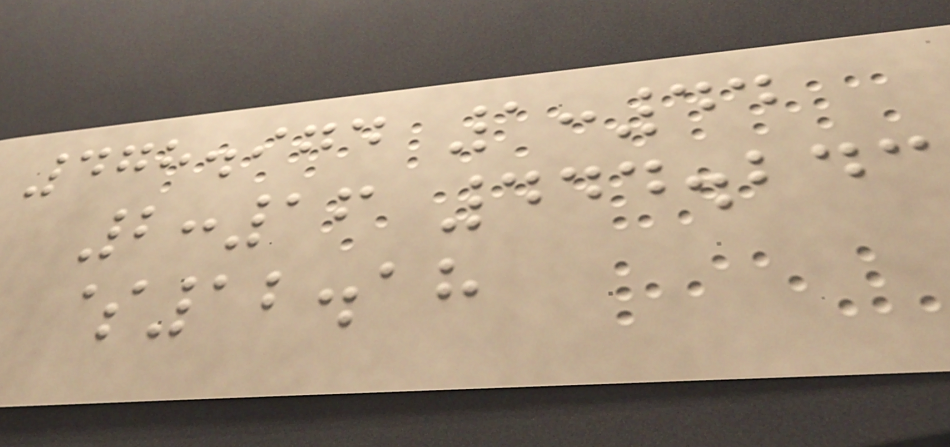478.974 1:44
2:16 444.243
$12.18
